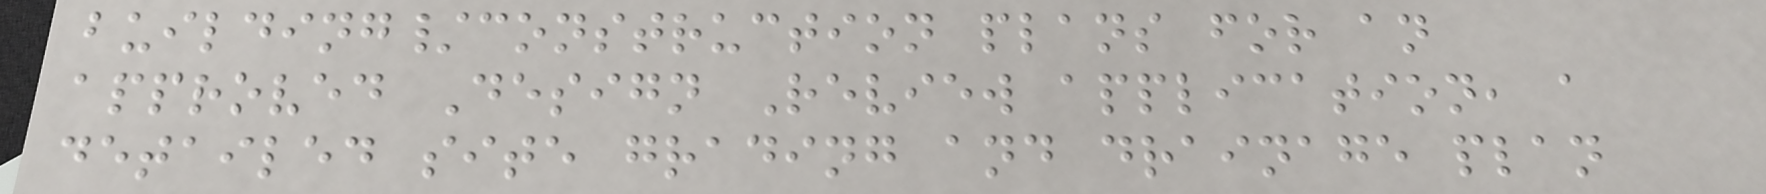building/construction plans for an
approved Design Review application, a
detailed site grading and drainage plan
